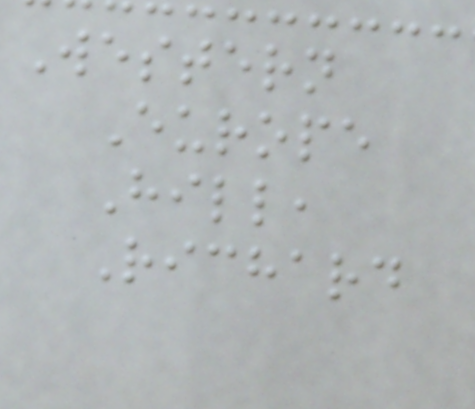Western
Europe
Hill,
Richard
